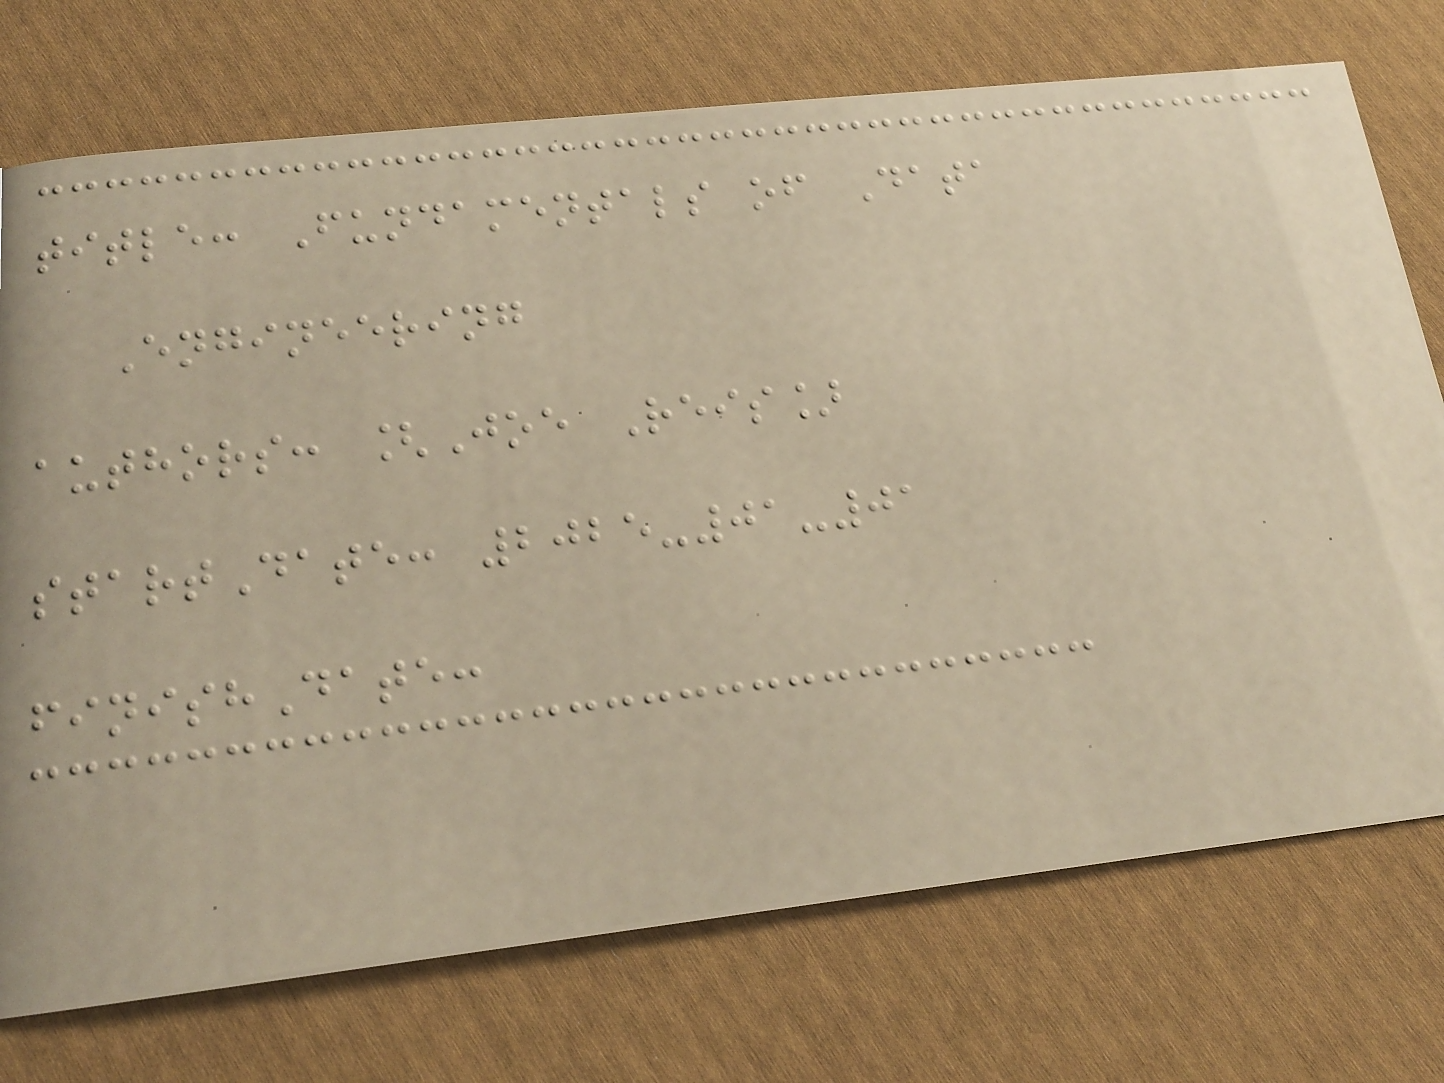title: Fundamentals of Data
Engineering
authors: [Joe Reis]
startDate: 2025-01-01
finishDate:
